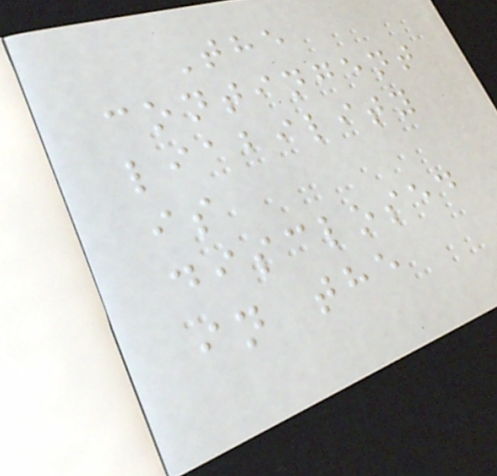The
contingent
liability
is
disclosed
in the
